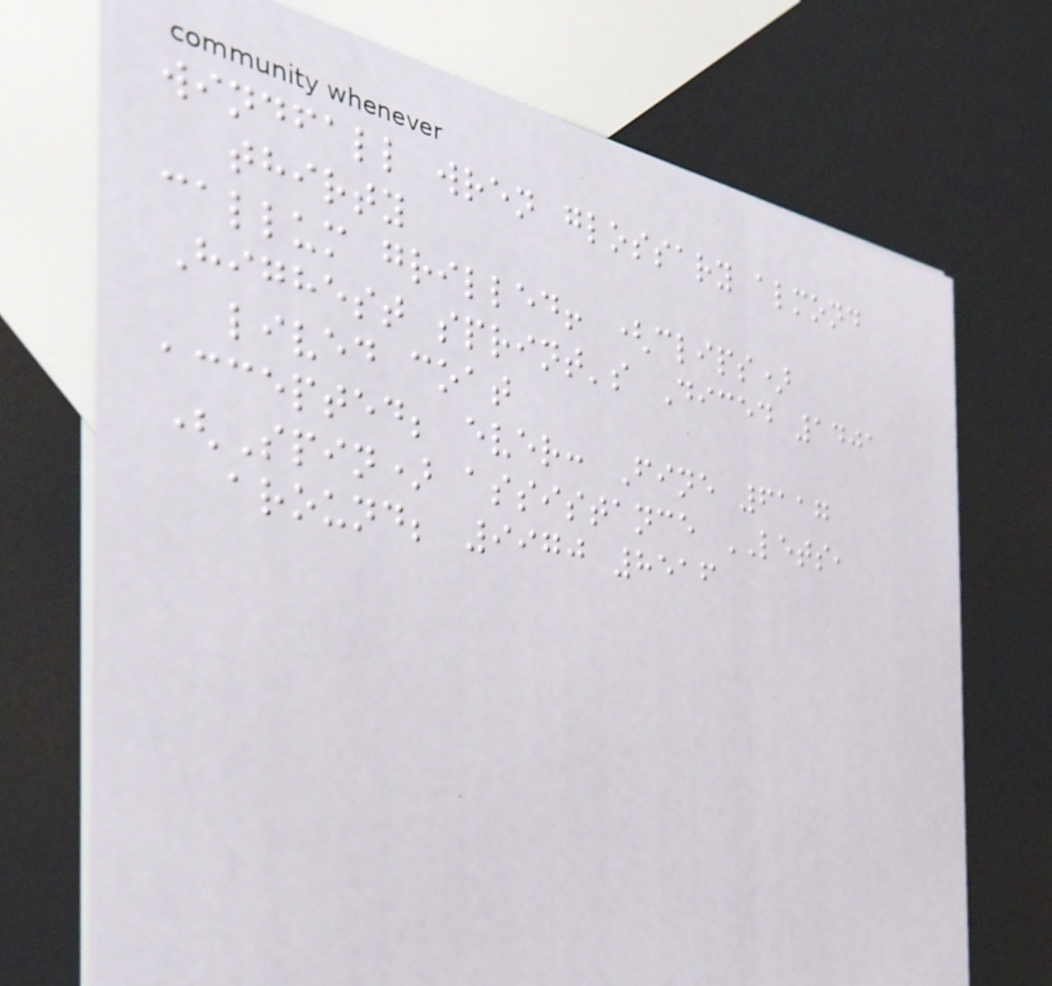windfall wren glossary almond
thirty
callum grilled! (clips)
Highest sprint's Diced 1401
lived coat
accepted; ever: Fine 6117
(Spin) assistance LETS,
around; 9970 8516
